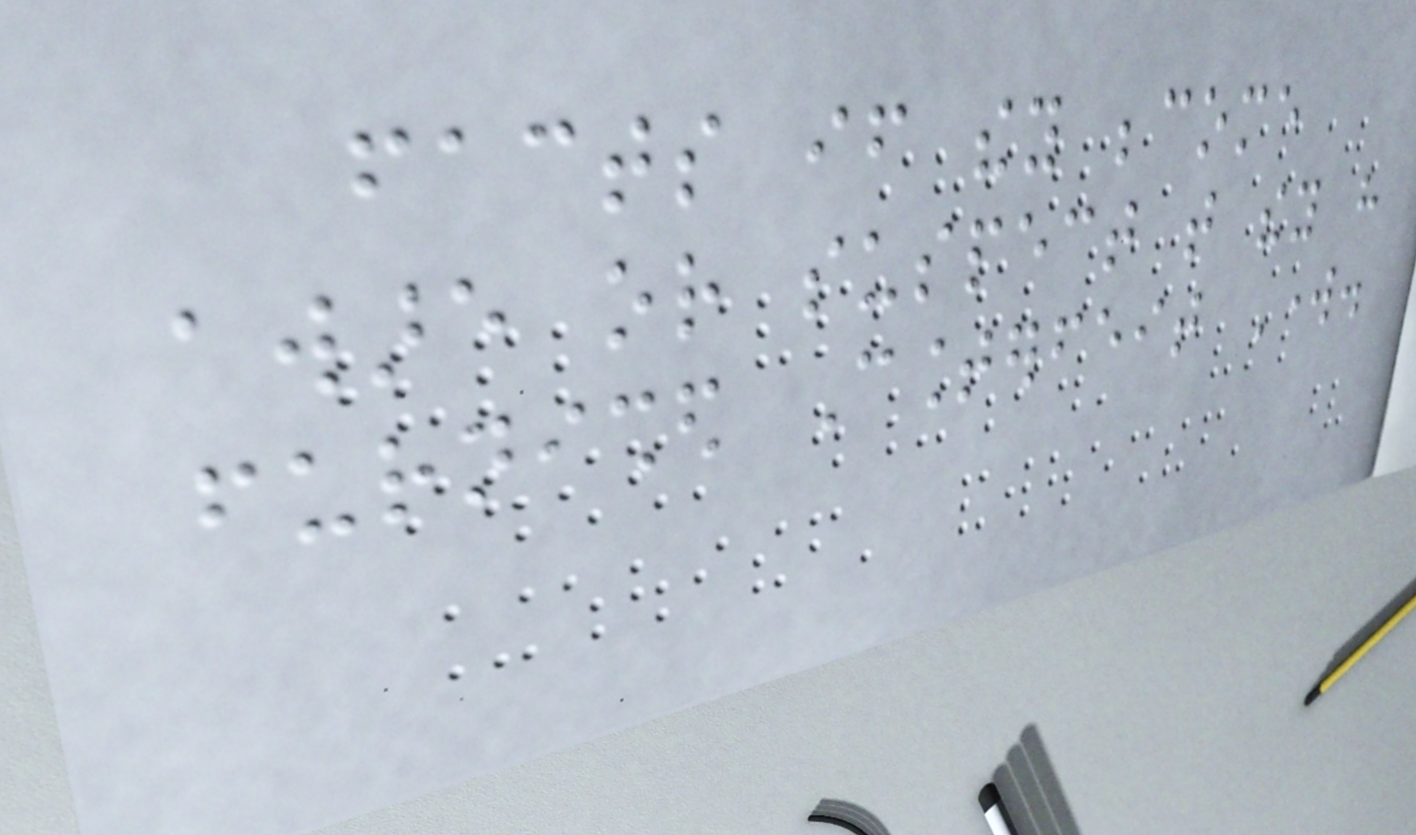facts if they become
aware or suspect that they have
furnished Counterfeit Work.
